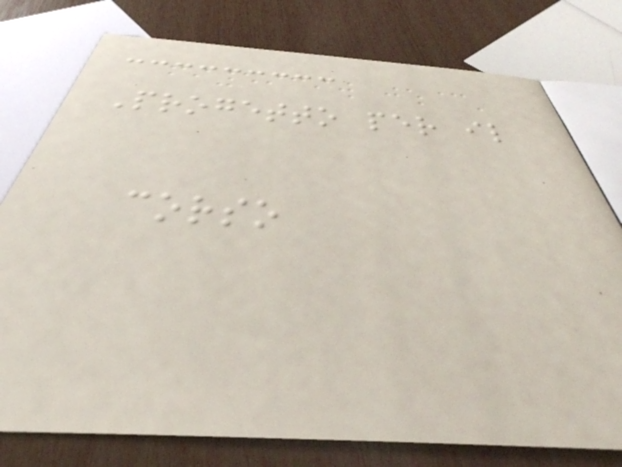Progetto per il
corso
